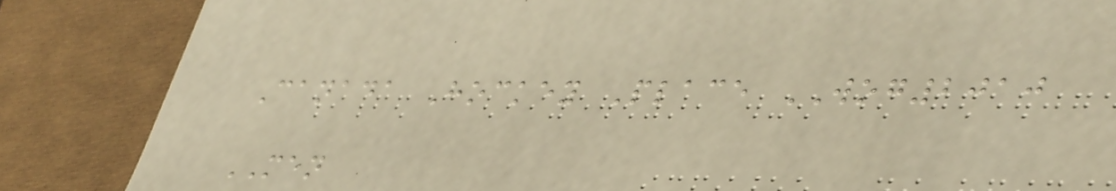Canada Hockey Place WOG2010
MEN
